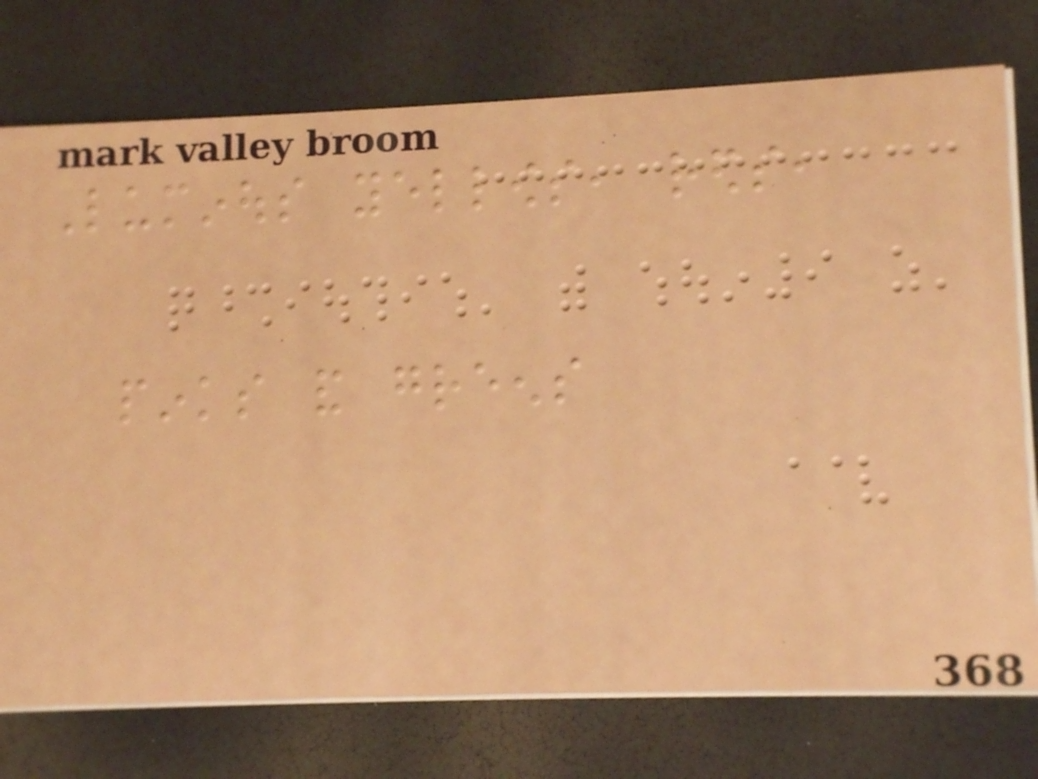Luminous yellows, reds,
pinks and greens
